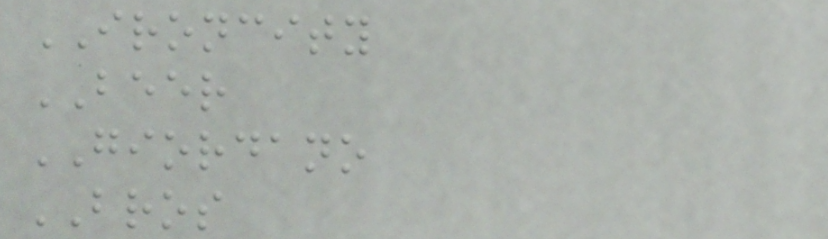IRONCITY
BEER
GIORDANO
BROS
